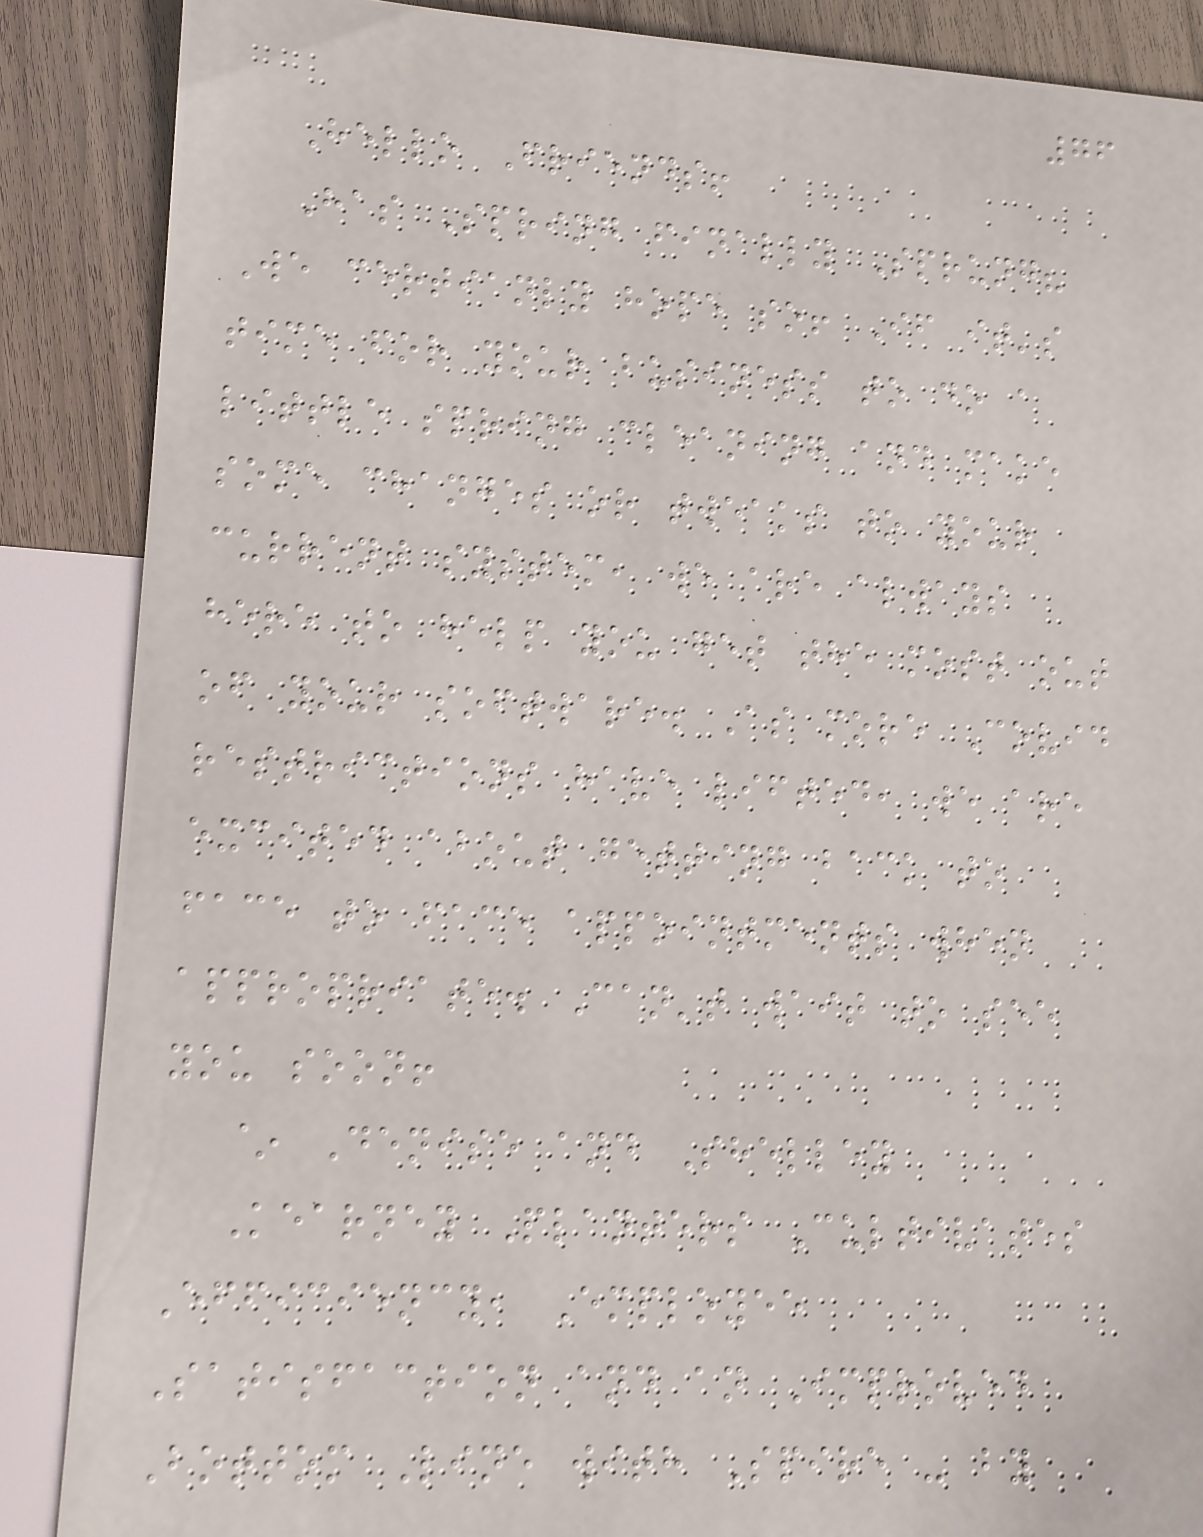76
Hello Friends!
Has Spring finally Sprung?
We certianly hope so! If it's
time for your business to do a
little spring cleaning and make
some changes or tweaks to your
current system, we are always
here to help you get the most out
of your software. As more Covid
restrictions have lifted, we are
excited about getting back to
face to face appointments when
appropriate. Can't wait to see
you soon!
~ Denise and Shelley
Kearney Planters Cultivates
Efficiency, Employee
Satisfaction and an Improved
Bottom Line with Spire - by
